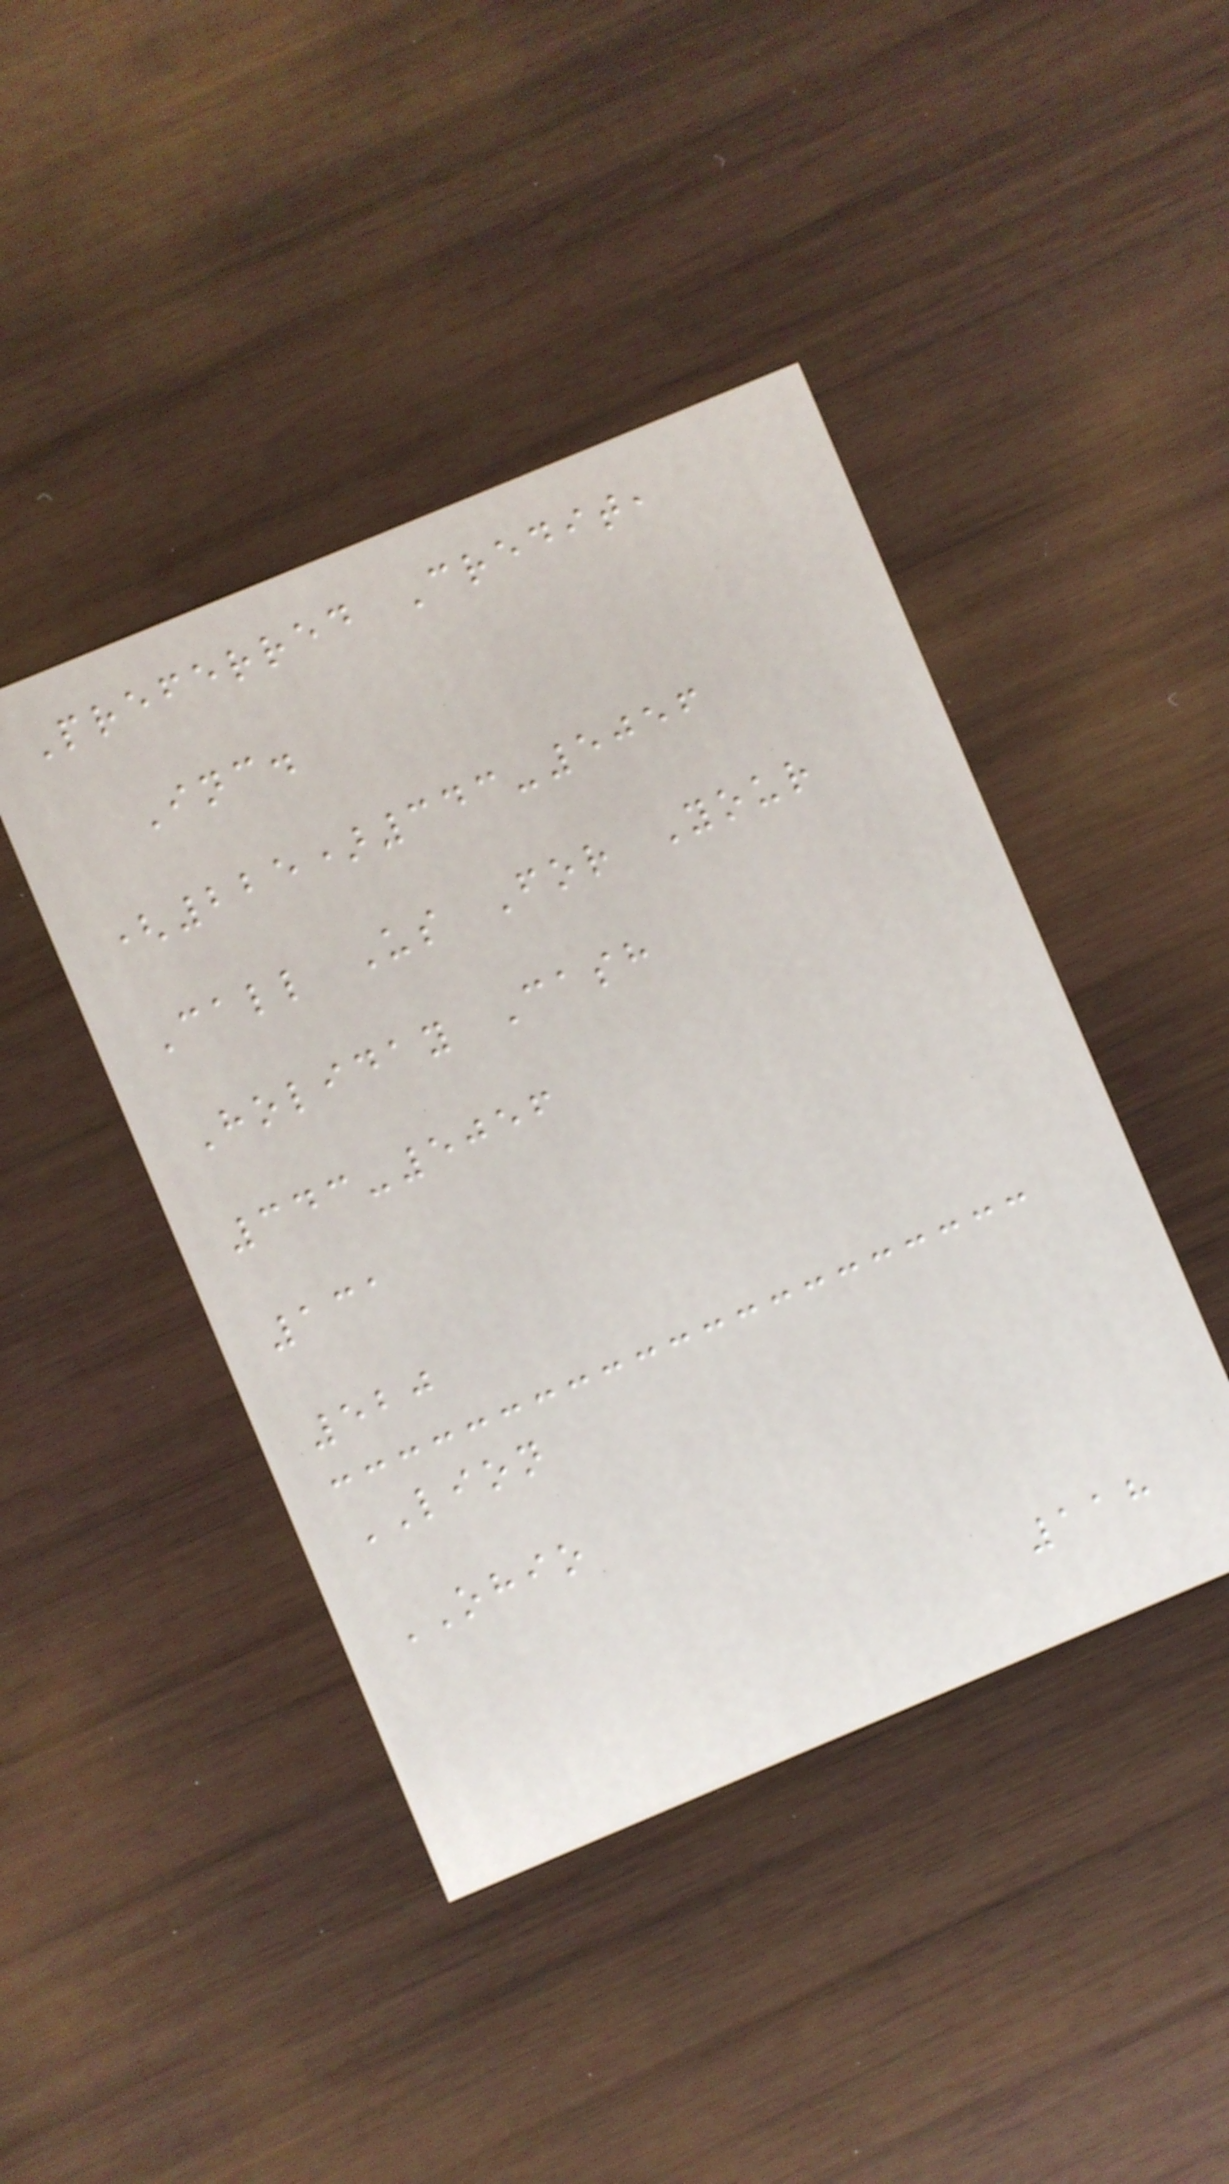Preferred Credit,
Inc.
(225)343-5056
Call Us For Your
Holiday Cash
343-5056
131
520
LION
OHIO
118
